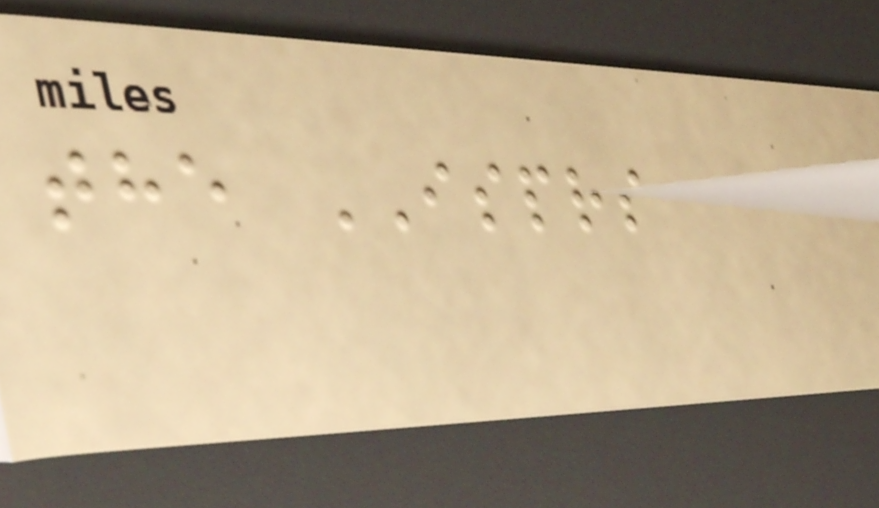the ISPRS
